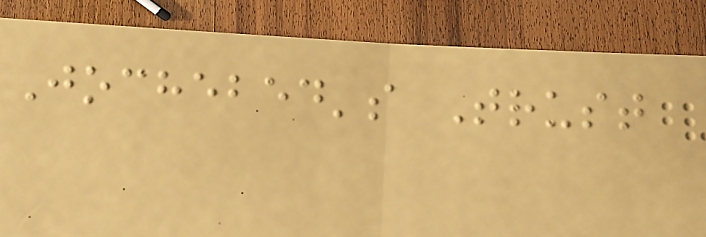Jochebed's Trust
